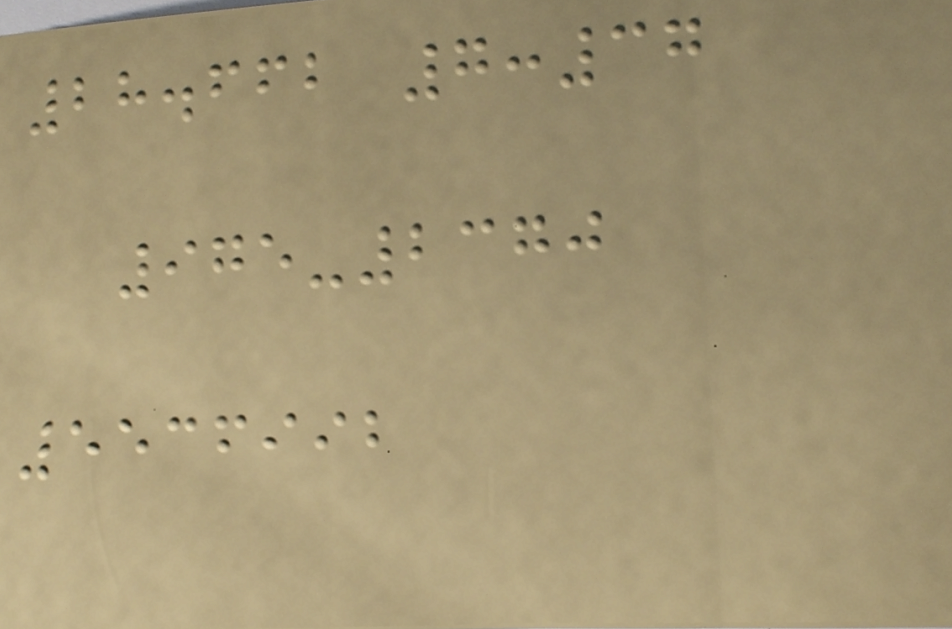28.662 7:37
975-2370
5536992
